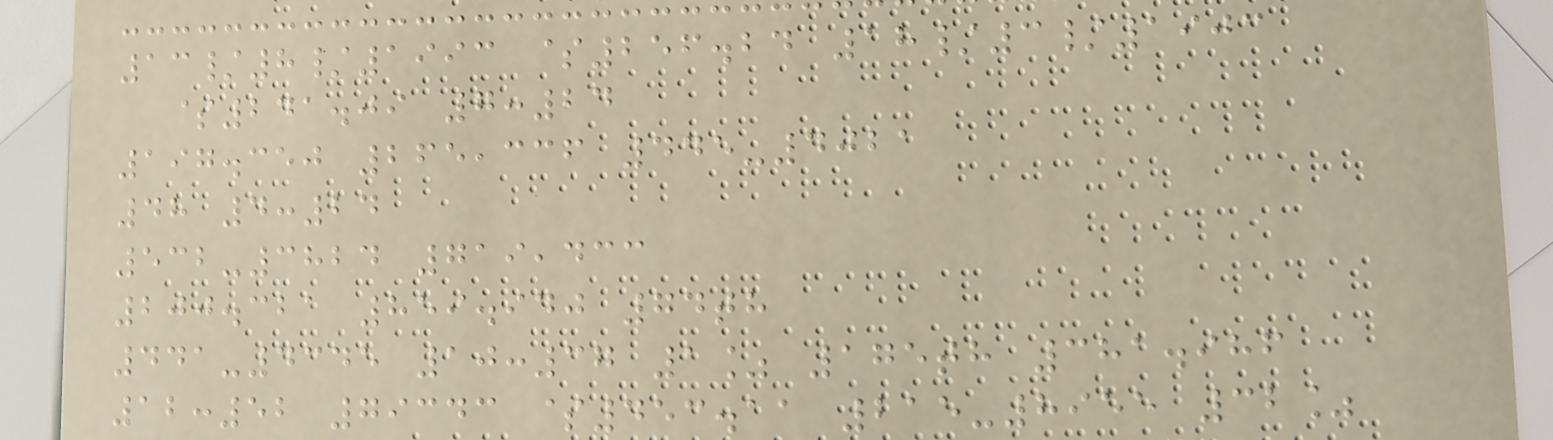13/8/1993 $256.24 18/3/1903
$241.09 7:24
197.350 265,336 445-4021
48 4:24
532-3824 719,433
200.321 859.940 74th
441-4345 10:37 1% 175th 381.986
12:52 79343 $453.11 215-8955 32%
